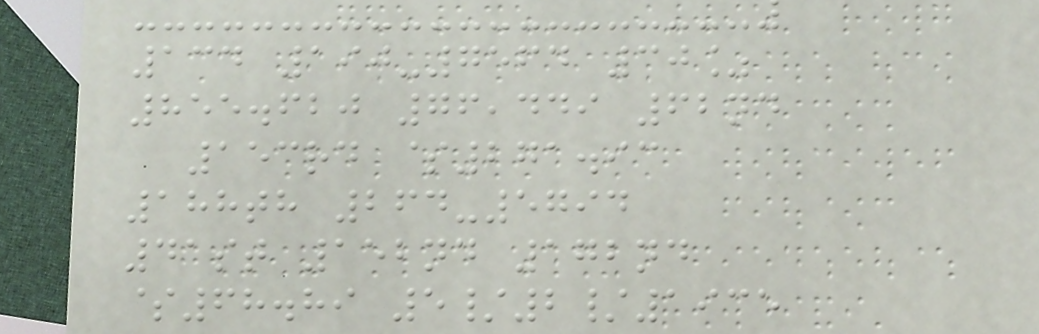134 190-7564 30%
855.620 76,449 62nd
153rd $271.93
188th 264-5794
41st 152nd 172nd
$68.89 5/2/1935
